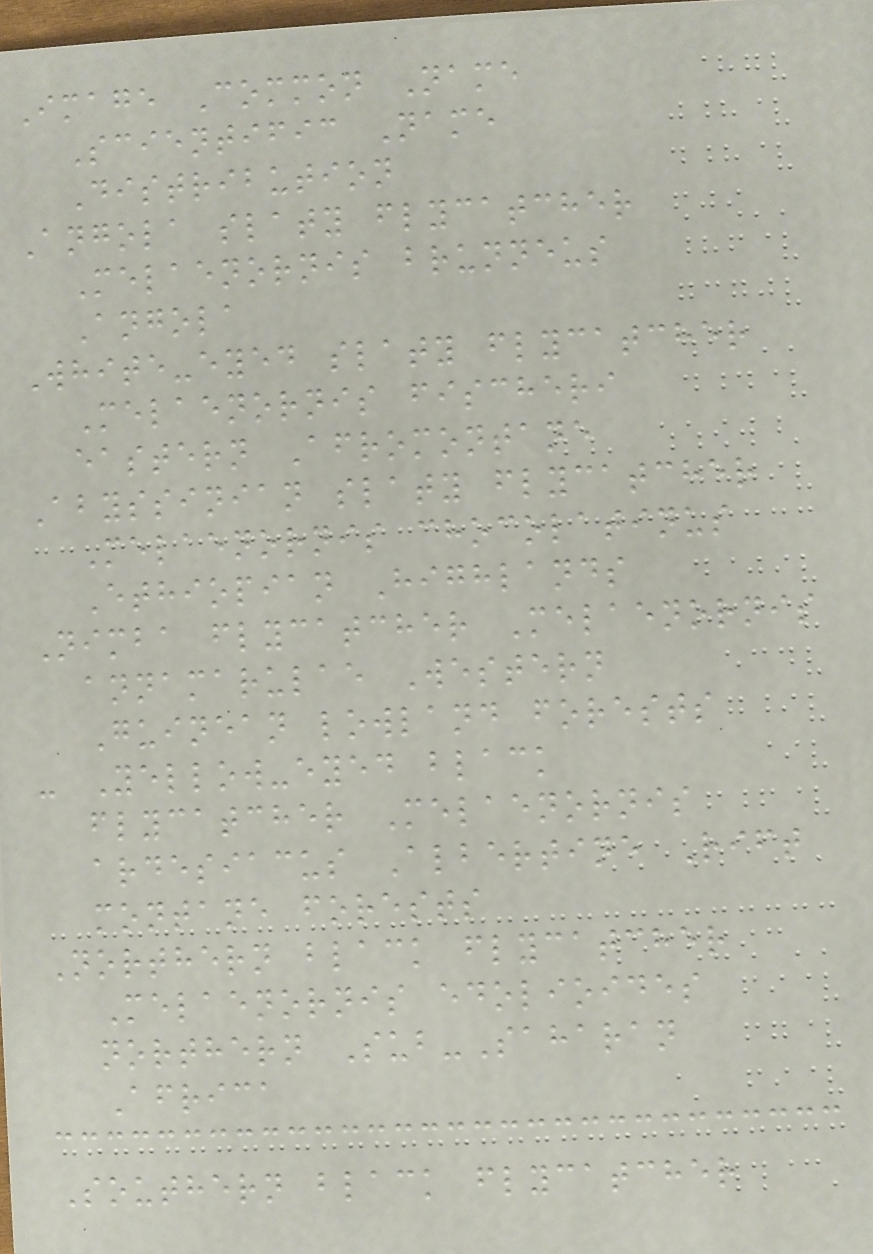Image Common Name
Scientific Name
Distribution
Angola slaty flycatcher
Melaenornis brunneus
Angola
White-eyed slaty flycatcher
Melaenornis fischeri
eastern Afromontane
Abyssinian slaty flycatcher
Melaenornis chocolatinus
Ethiopian Highlands
Nimba flycatcher Melaenornis
annamarulae Western
Guinean lowland forests
- Yellow-eyed black
flycatcher Melaenornis
ardesiacus Albertine Rift
montane forests
Northern black flycatcher
Melaenornis edolioides
northern Sub-Saharan
Africa
Southern black flycatcher
